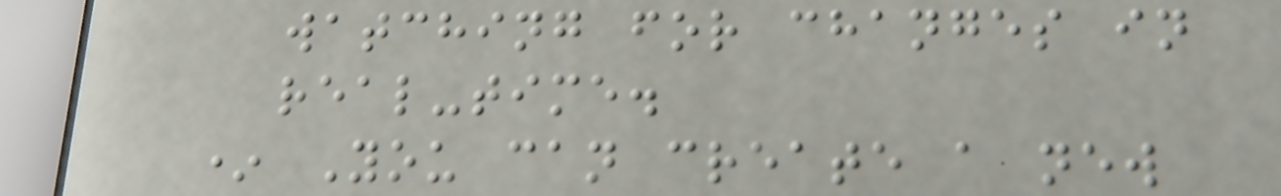watching for changes in
real-time.
* You can create a new
